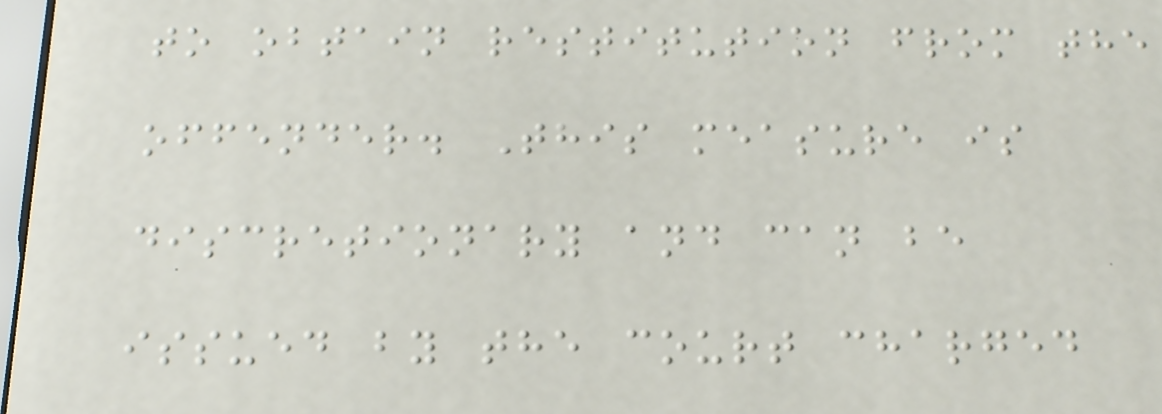to obtain restitution from the
offender. This measure is
discretionary and can be
issued by the court charged
